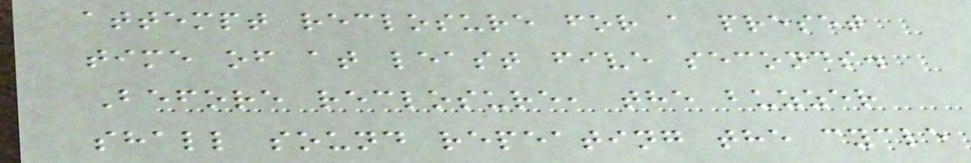attempt reclosure for a preset
time of at least five seconds.
Before reclosure, the buzzer
shall sound repeating the cycle
